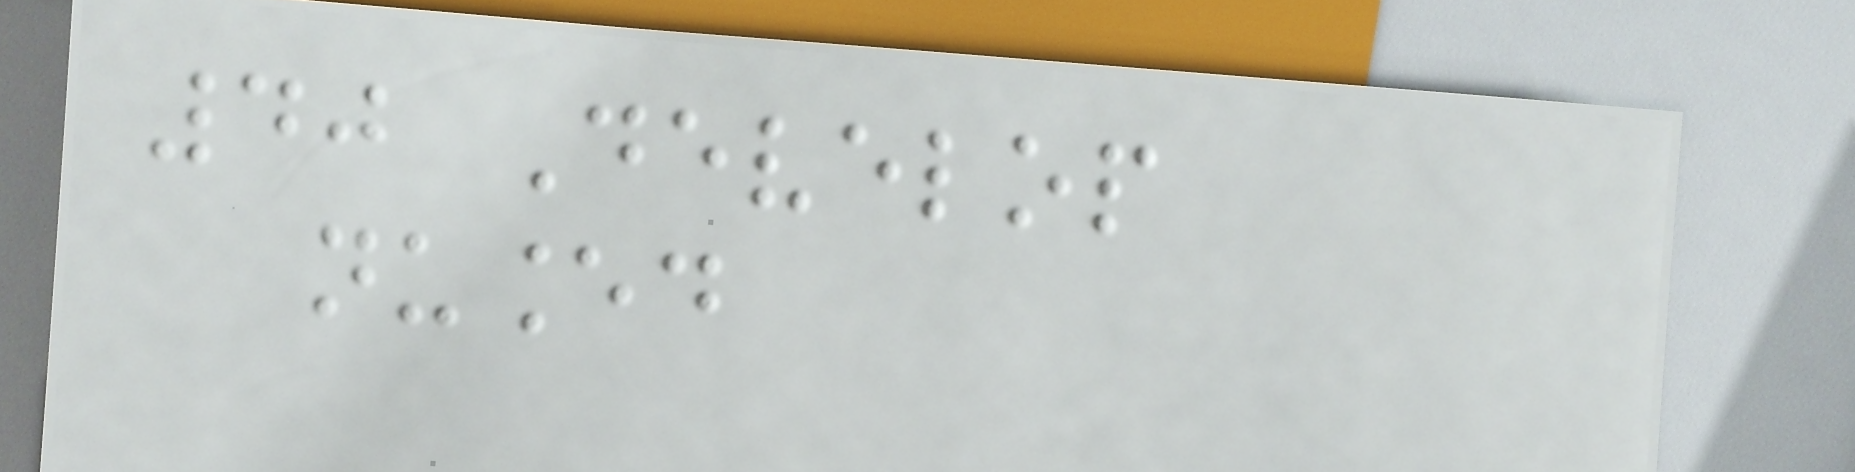40 Develop
nuanced
